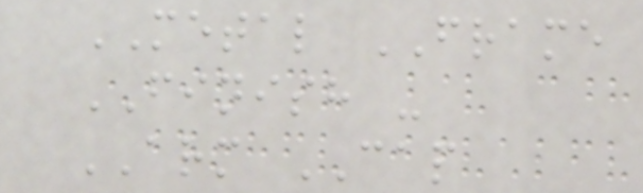METAL FRAME
FINISH -
ARM CAP
